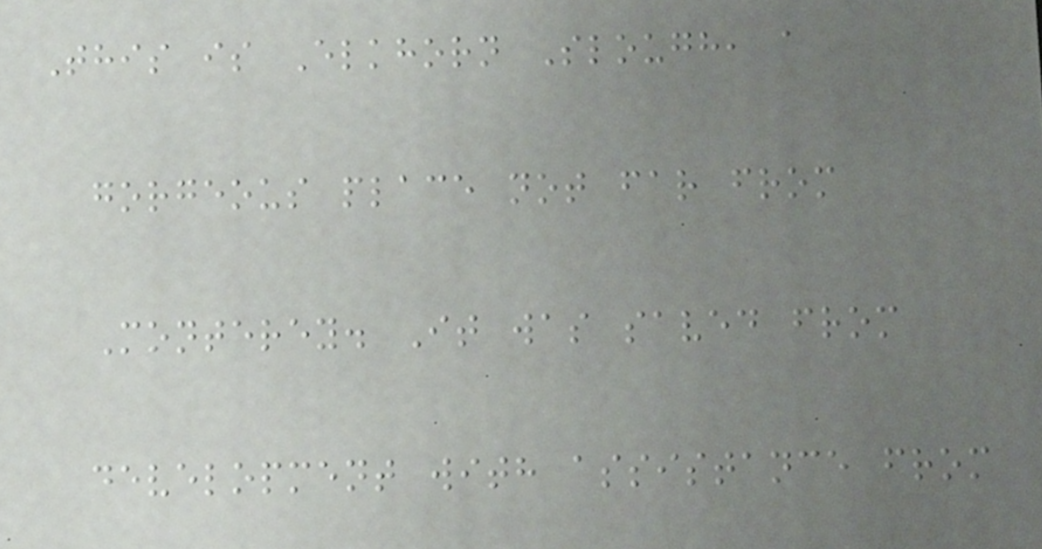This is Elkhorn Slough, a
gorgeous place not far from
Monterey. It was saved from
development with assistance from
